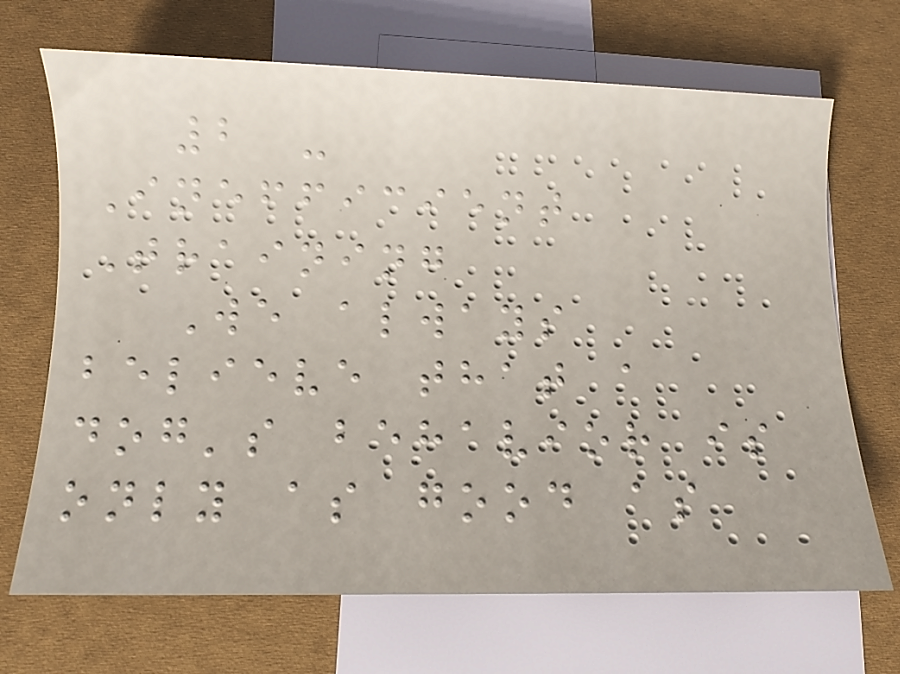2 -
Inefficient
Training
We always
believe that a
dog's behavior is
only as good as
